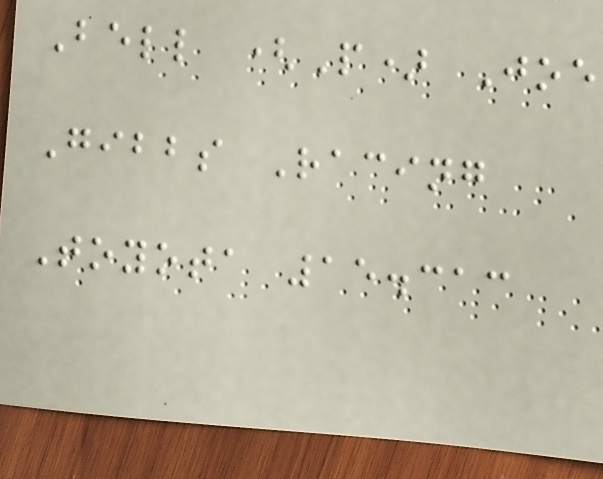Bell (P) Joe
Gibbs Racing
Toyota 15.313
